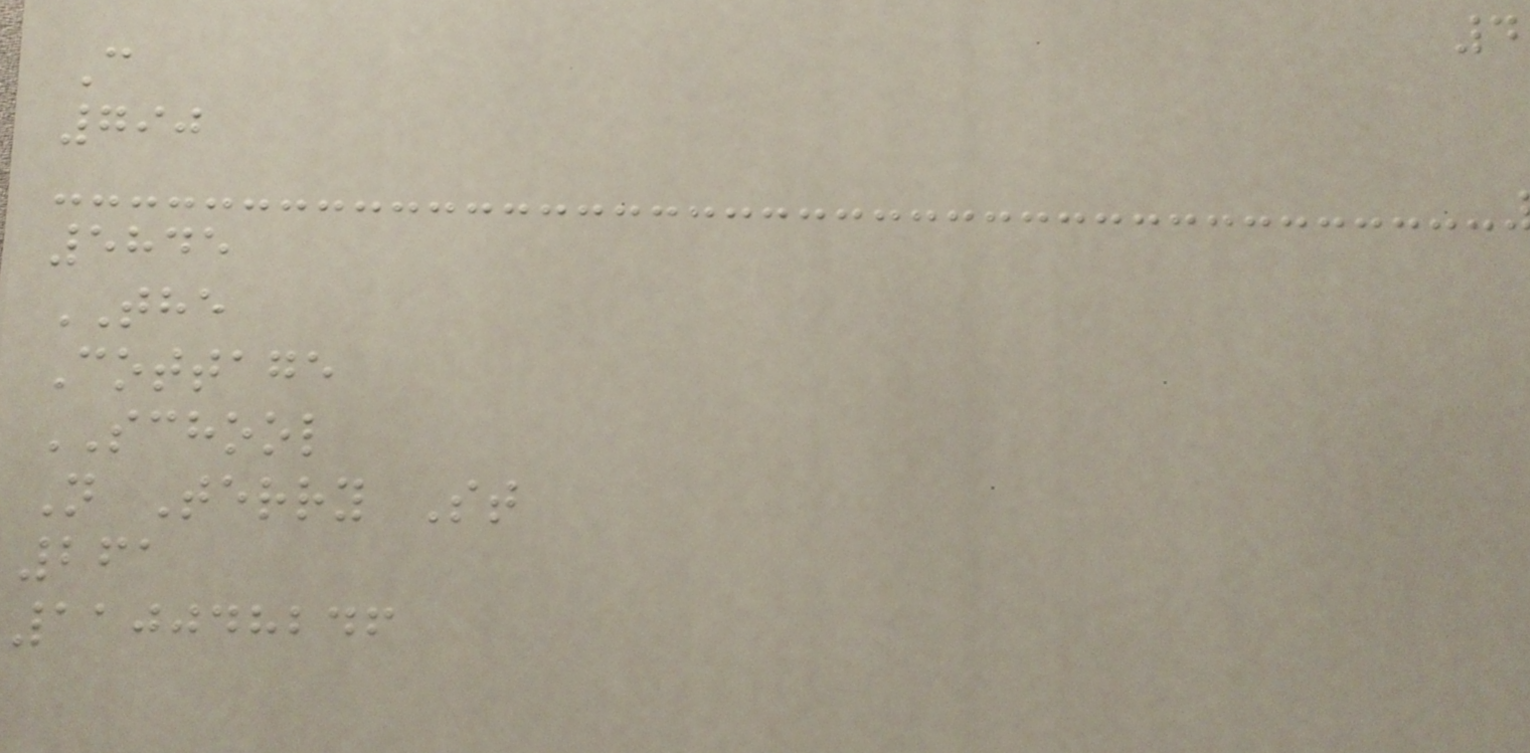4
C
790
5845
THE
Cottage
SCHOOL
N Terry St
261
110048246
